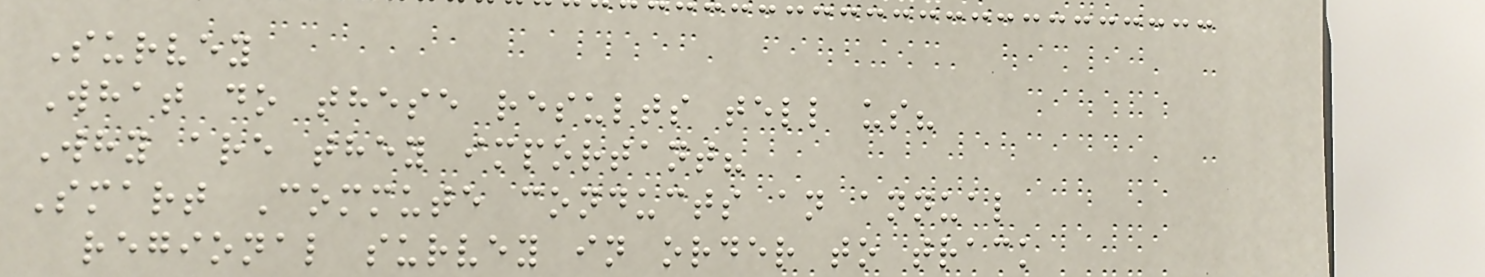Survey
What do these results tell us?
Why are they important?
Smart Commute conducts an annual
regional survey in order to track
